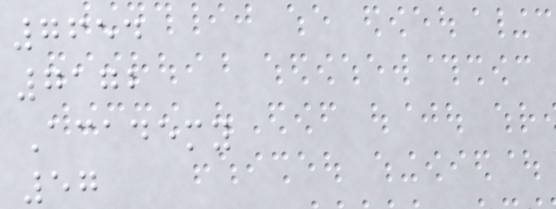7654
7172
Academy
57
